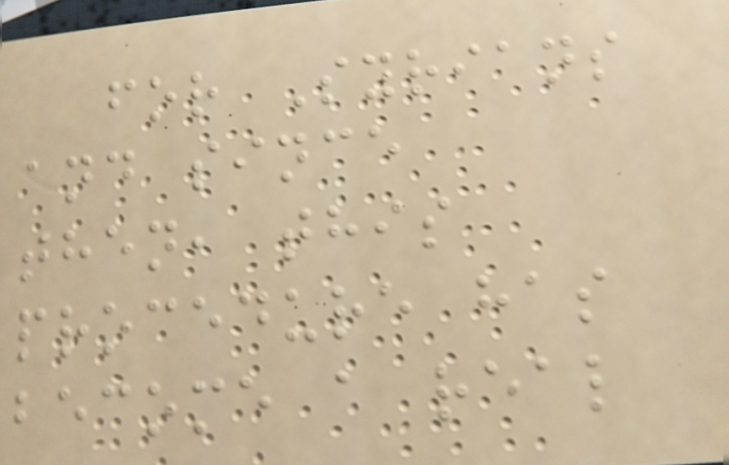for Syrians
and since
then, this
procedure has
become a real
